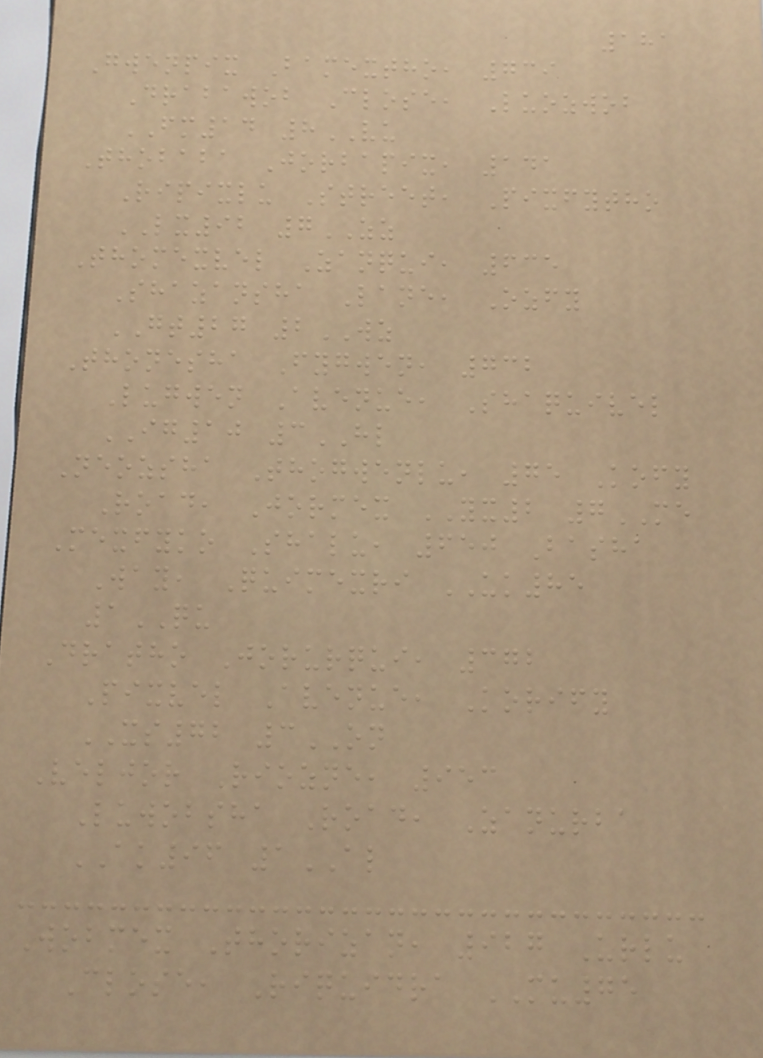181
Gwenpix Bamextho, 739
Drabawob Close, Luozwob
FM14 8VU
Thobaba Jorbapix, 141
Ripixlu Street, Pixfytho
LX92 7ZZ
Thomexvel Zanqui, 635
Shazansha Lane, Ozfy
GT27 2WZ
Thonesha Fygwen, 732
Lugwen Avenue, Shaquivel
IG10 3HL
Neozsha Thogwenlu, 75 Kofy
Road, Jormex YX2 7ME
Mexfyko Shalu, 650 Basha
Way, Quimexri UK85
1QU
Dratho Jorurqui, 372
Pixvel Avenue, Korify
XS72 3ON
Veljor Riozne, 953
Luwobsha Road, Zanurba
AK96 1AL
Wobmex Thorizan, 927 Urlu
Close, Riquidra MU75
